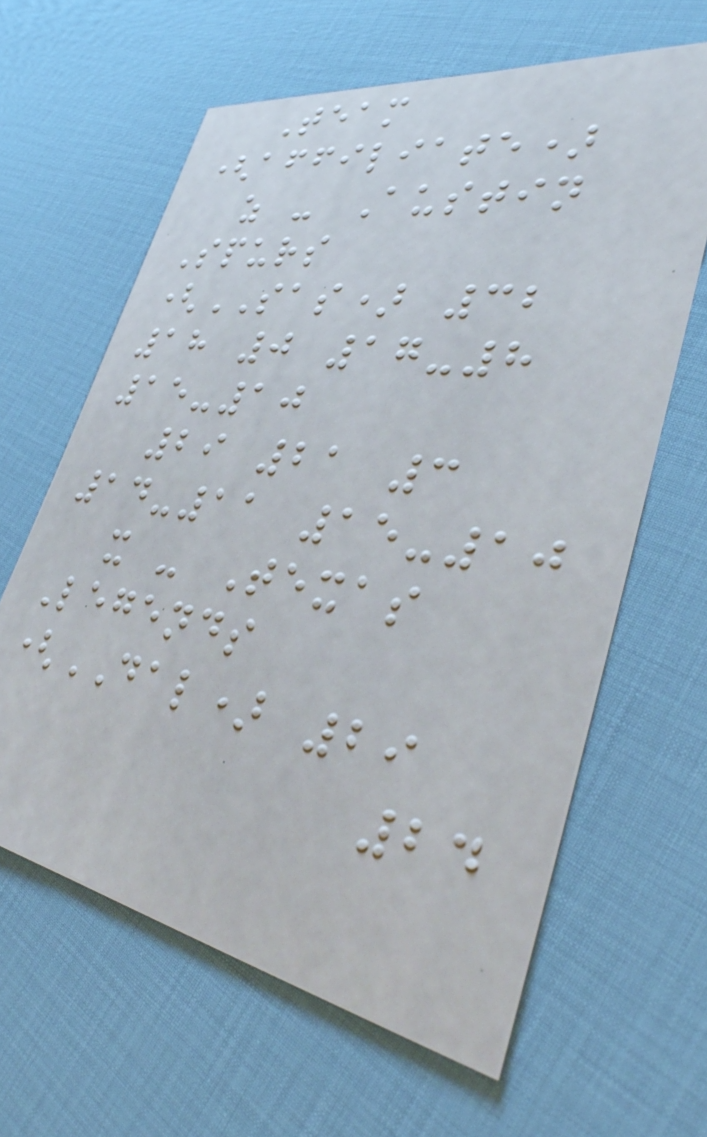Team
(affiliate)
z - Austin
Spurs
(SAS) 32
18 0 17-8
15-10
29 21 3
14-11 15-10
x - Texas
Legends
(DAL) 29
24
